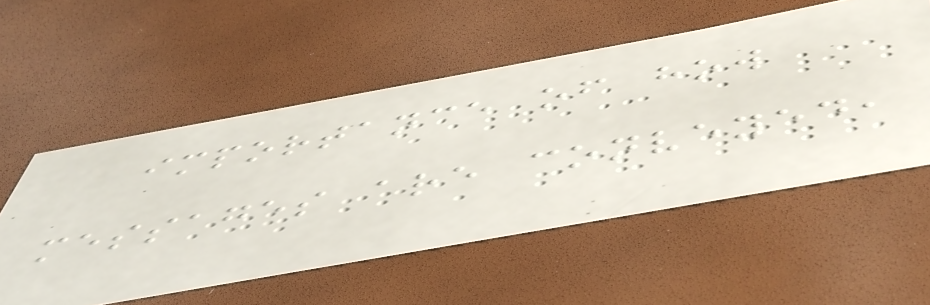importance of how
messages are conveyed,
